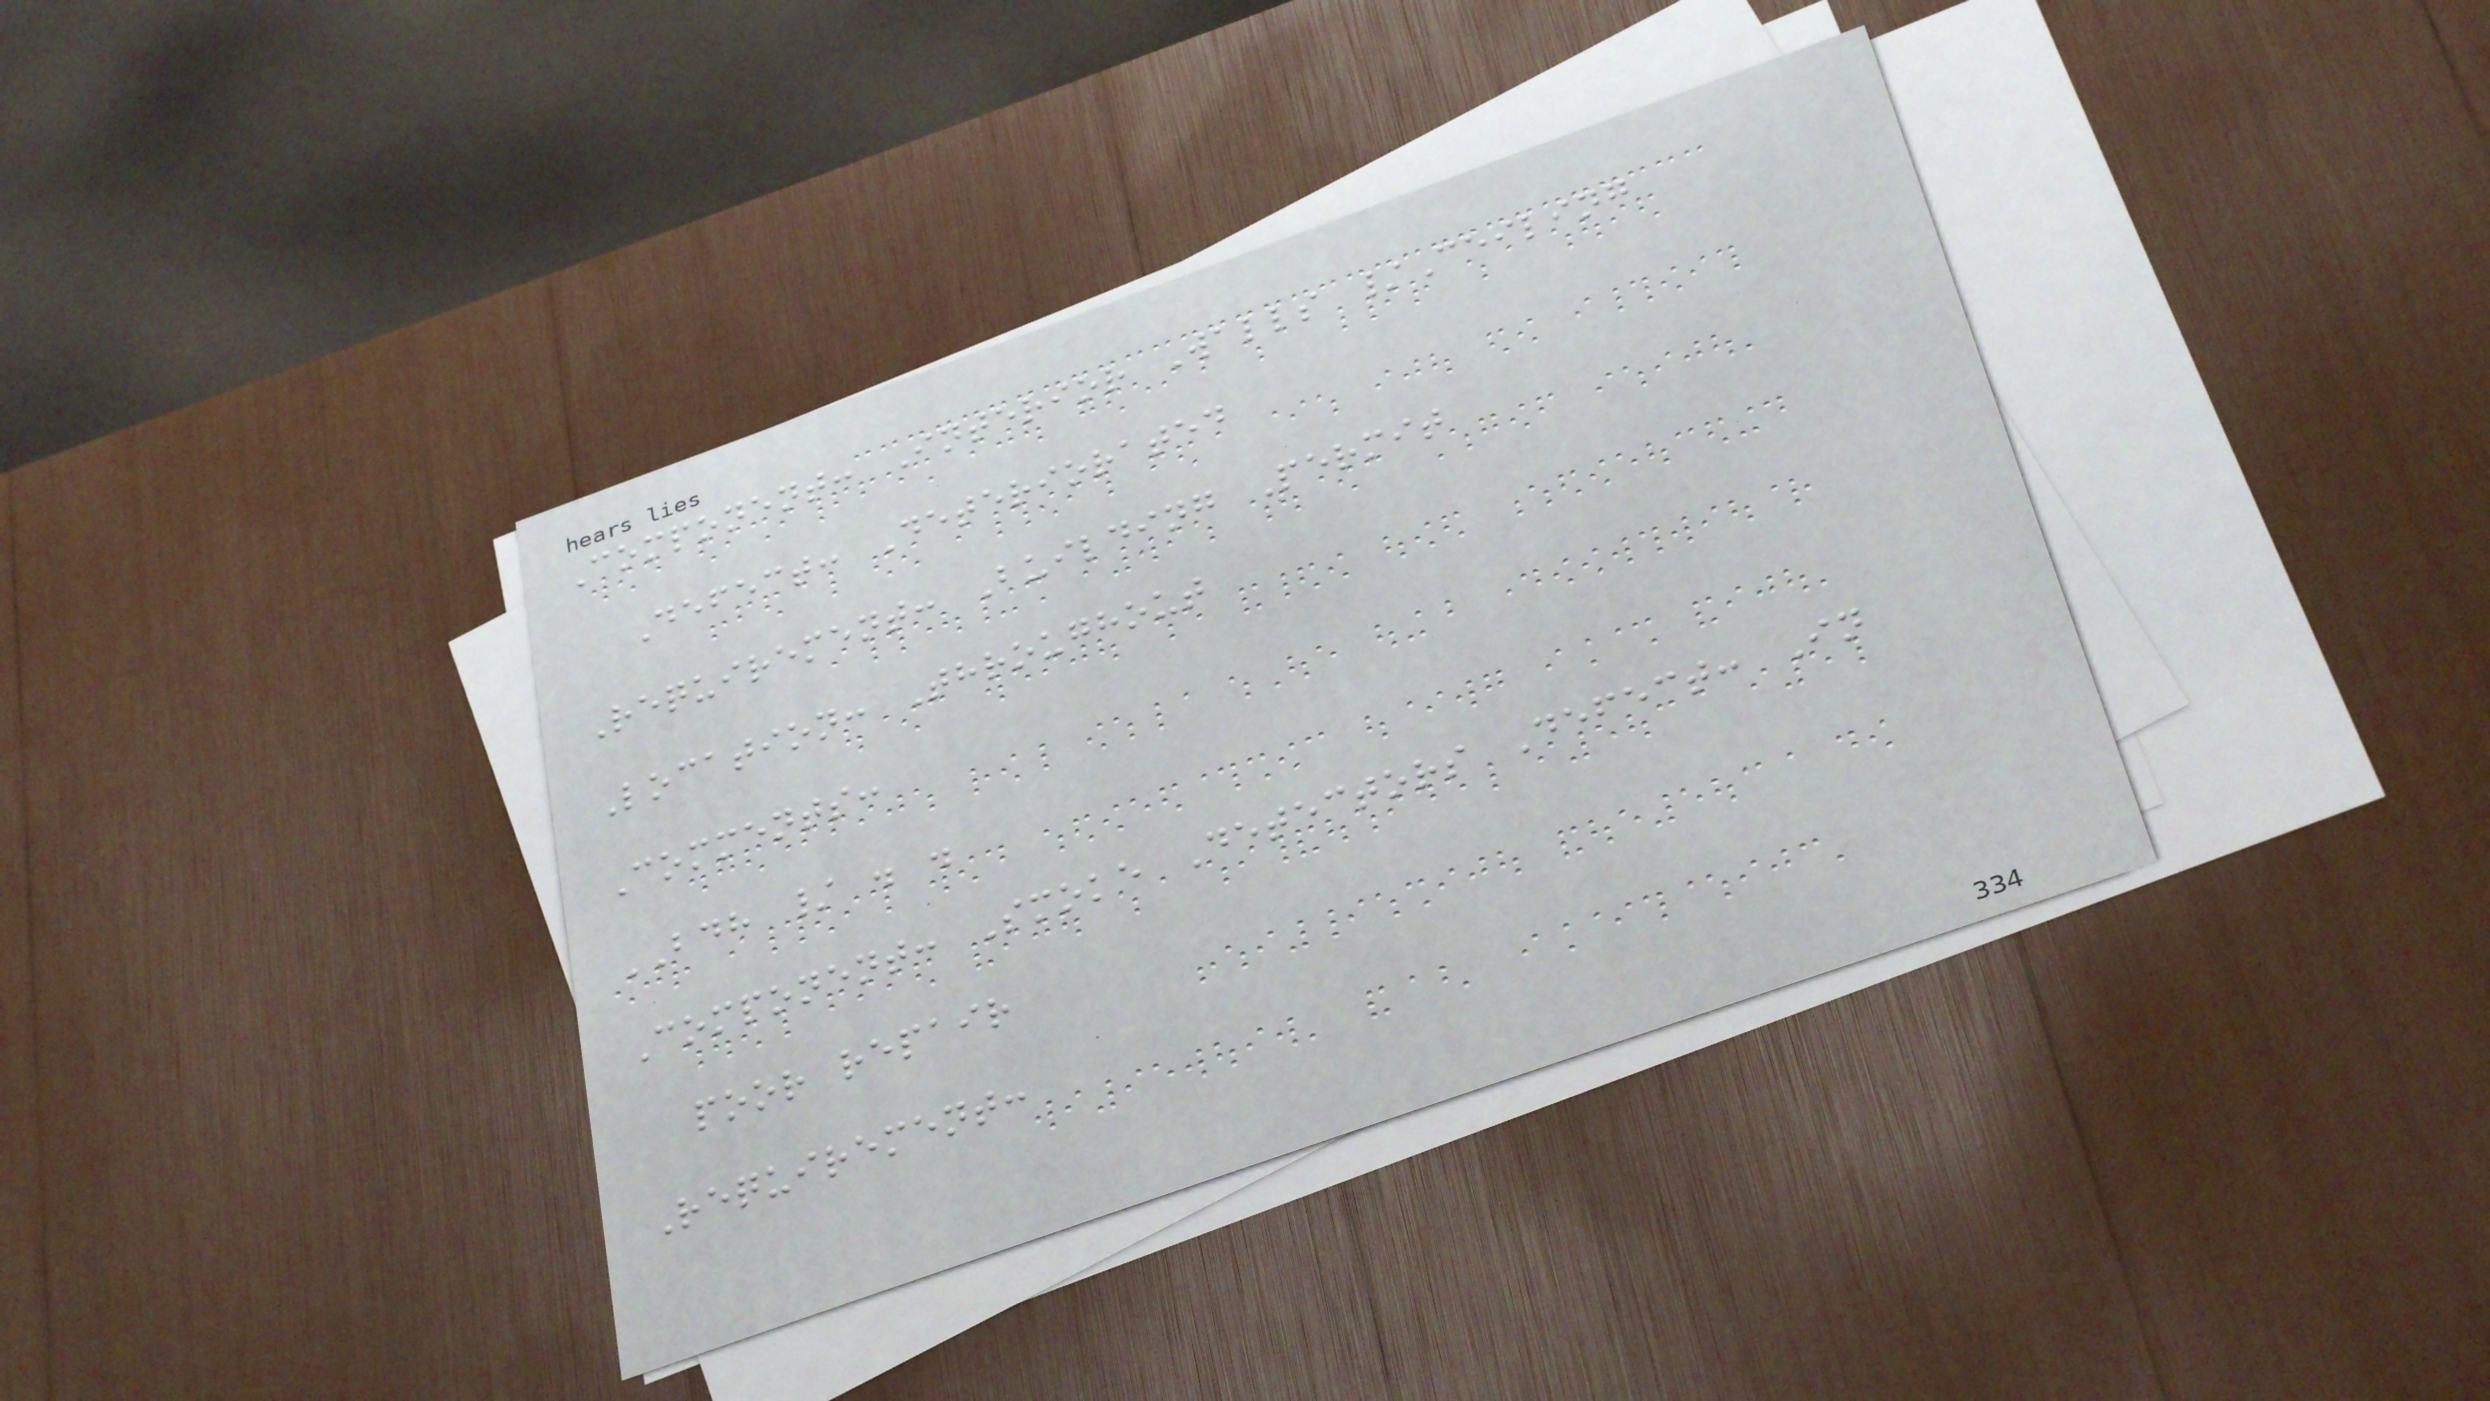Component: Interior Walls /Ceiling
Defect: Deteriorated
Requirement: Building Permit
Location: Throughout
Comments:
BDH / . .
Component: Smoke Detectors Defect: In
poor repair
Requirement:
